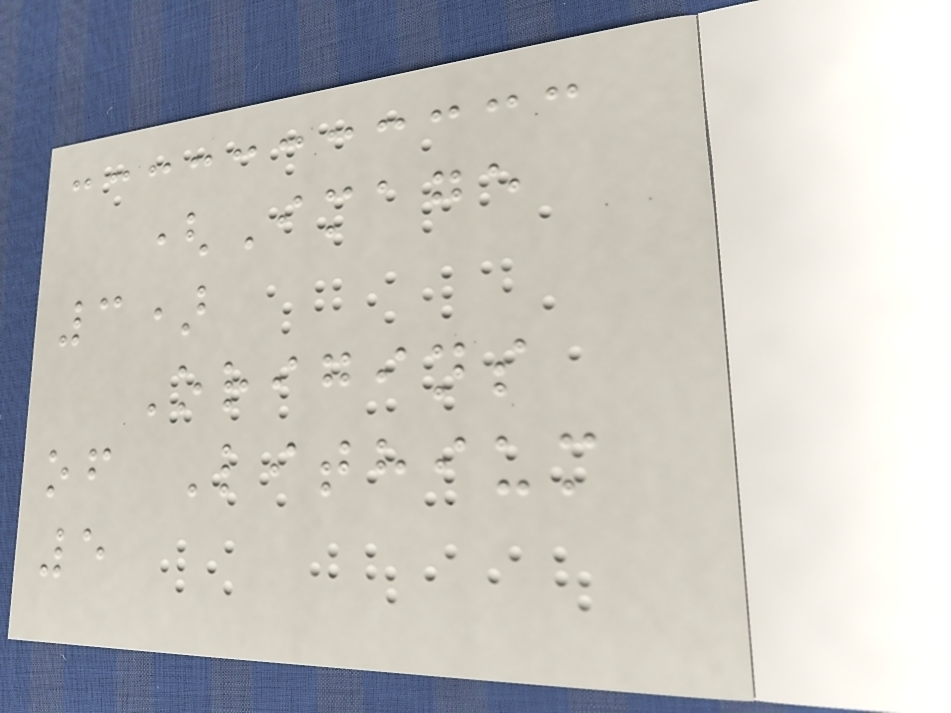(Image
3)
Origins
of Lithium
5
